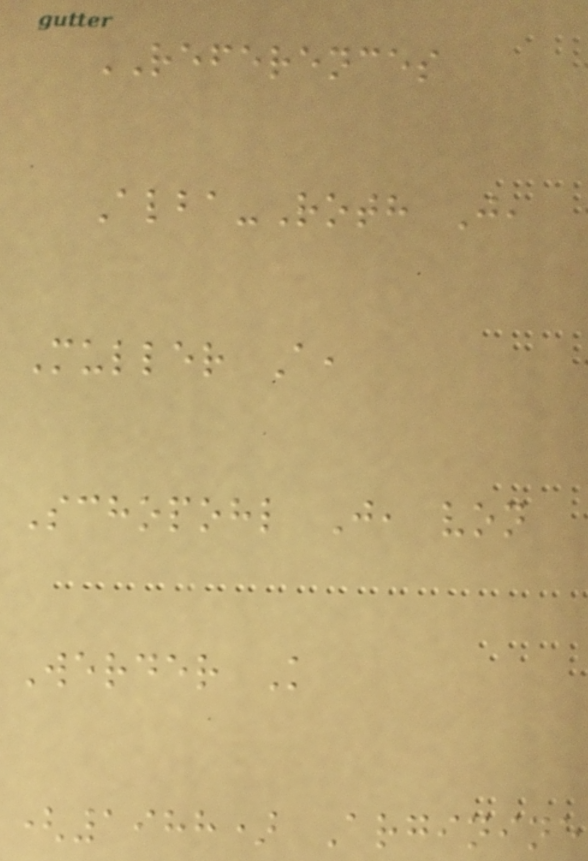REFERENCES
Alba-Roth J,
Muller A,
Schopohl J, von
Werder K
(1988) Arginine
